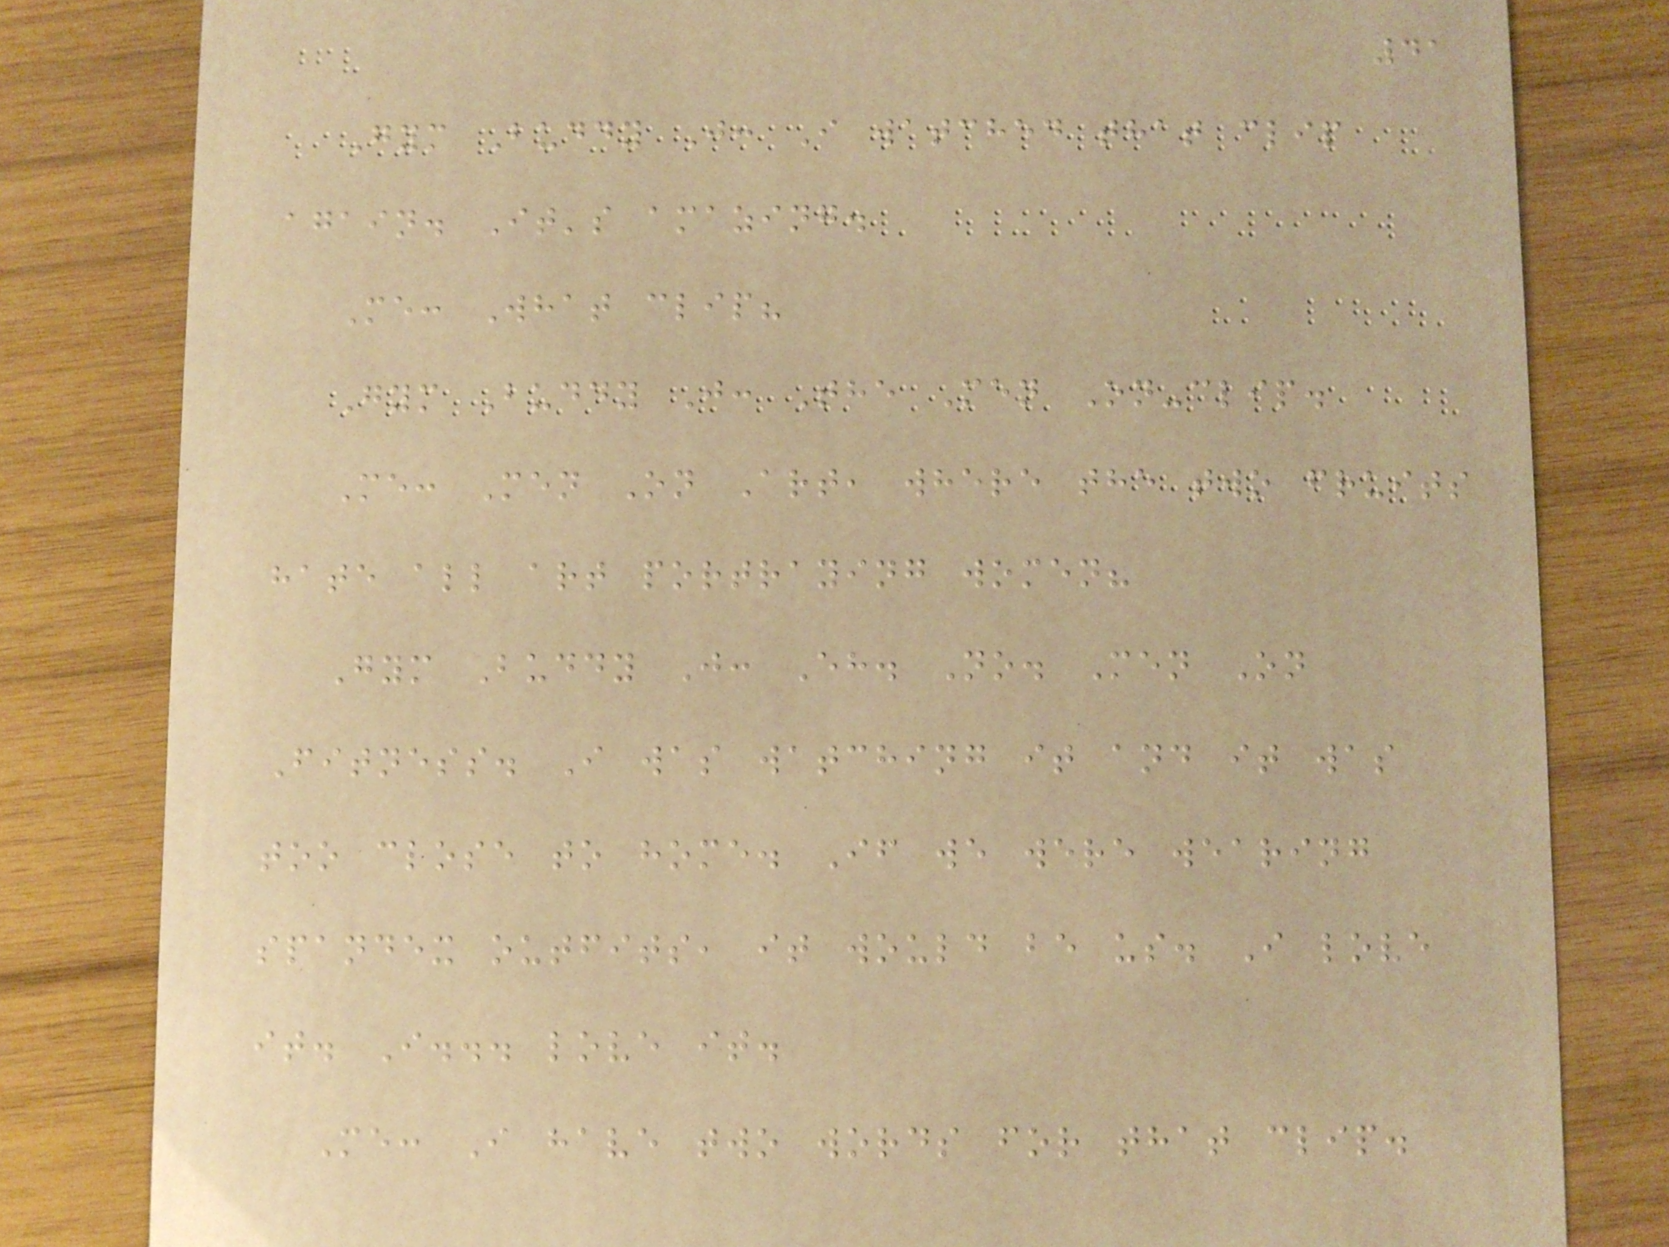41
Gym Buddy J: I watched that clip
again. It's amazing.
Me: What clip?
Gym Buddy J: The Men On-clip.
Me: Men On Art, where the two fruits
hate all art portraying women?
Gym Buddy J: Eh. No. Men On
Fitness. I was watching it and it was
too close to home. If we were wearing
spandex outfits, it would be us. I love
it. I... love it.
Me: I have two words for that clip.
